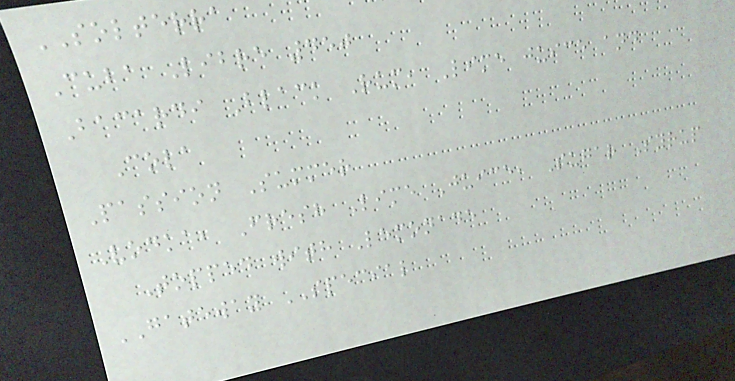SOLTERRA
Cuba Libre 450
Bacardi Black Rum, Lime juice and
Cola
Passion Summer
Vodka, Fresh Lime Juice, Sugar Syrup
Topped with Lemonade
GATEWAY SPECIAL
